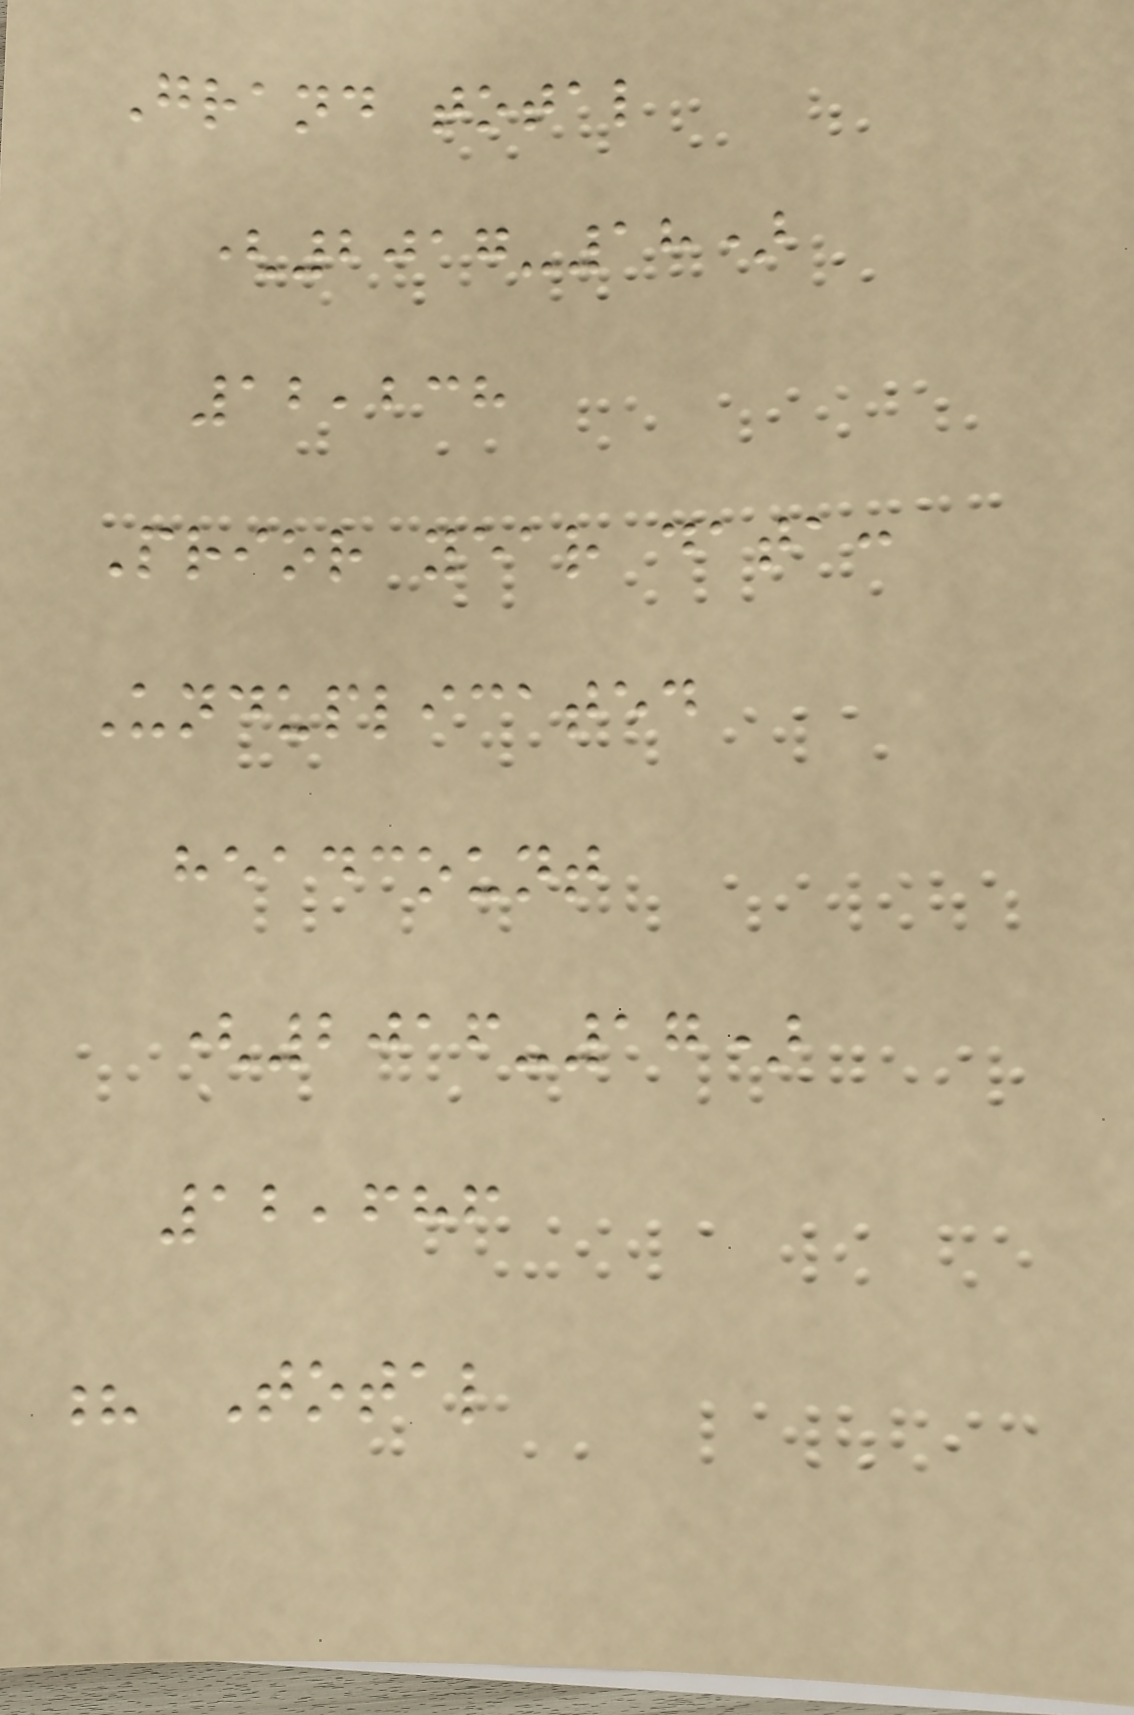Grand total
(2017-18)
12,238
Prior year data:
Unduplicated
headcount
(2016-17)
12,686
? Total
